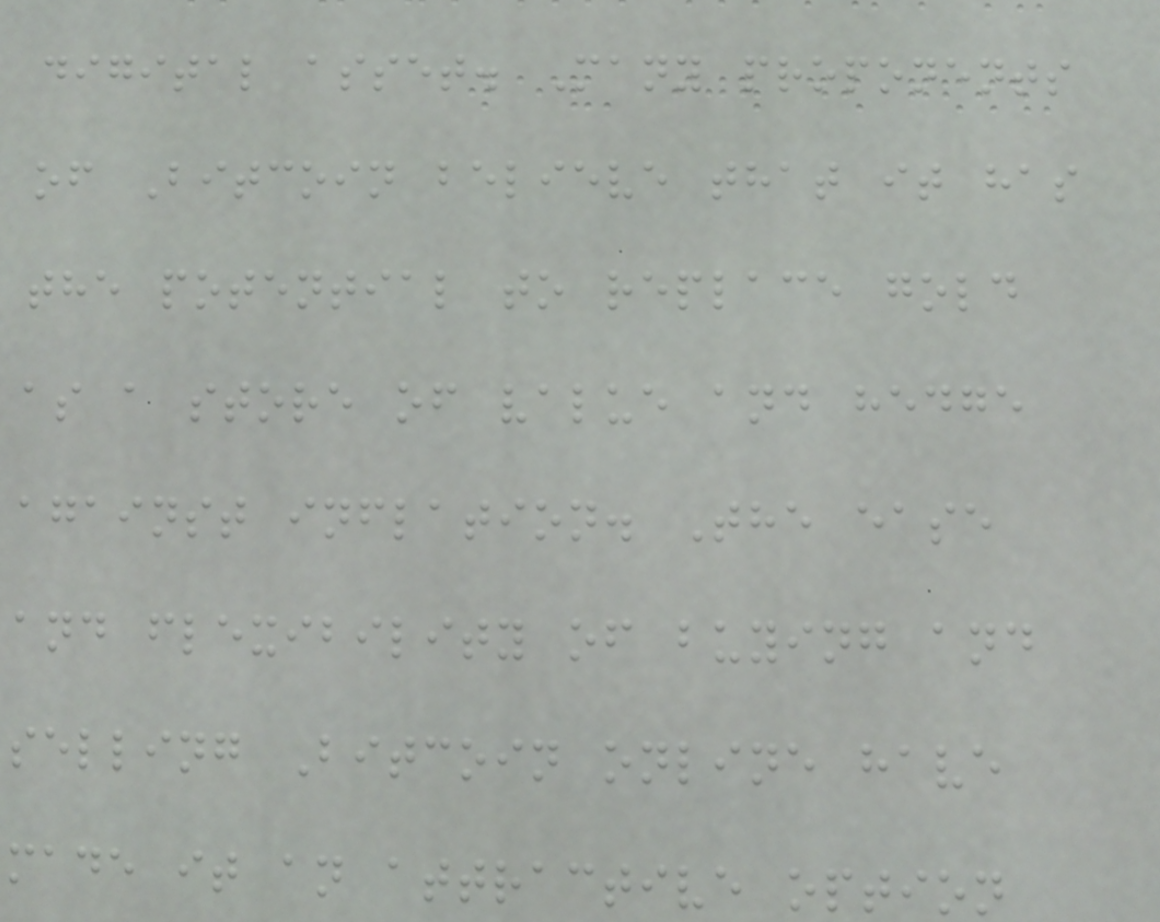digital asset. Many proponents
of Bitcoin believe that it has
the potential to replace gold
as a store of value and hedge
against inflation. The ease
and flexibility of buying and
selling Bitcoin online have
made it an attractive option
